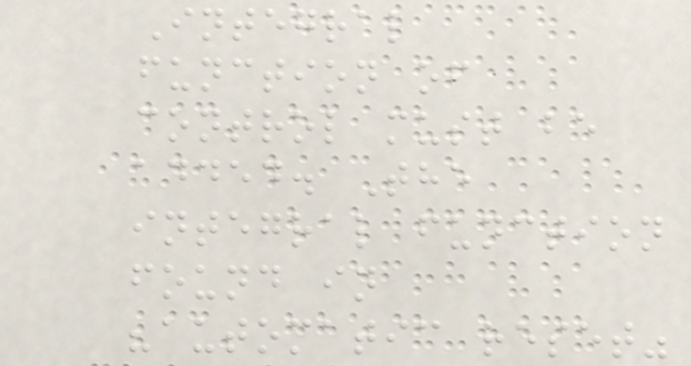Integral
function of
control must be
added. The
integral function
found in
"automatic reset"
